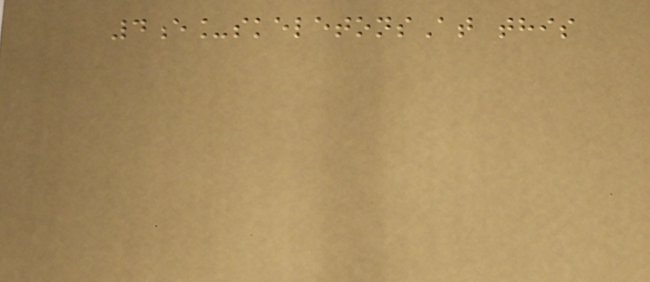4e_skeletonsAt this
